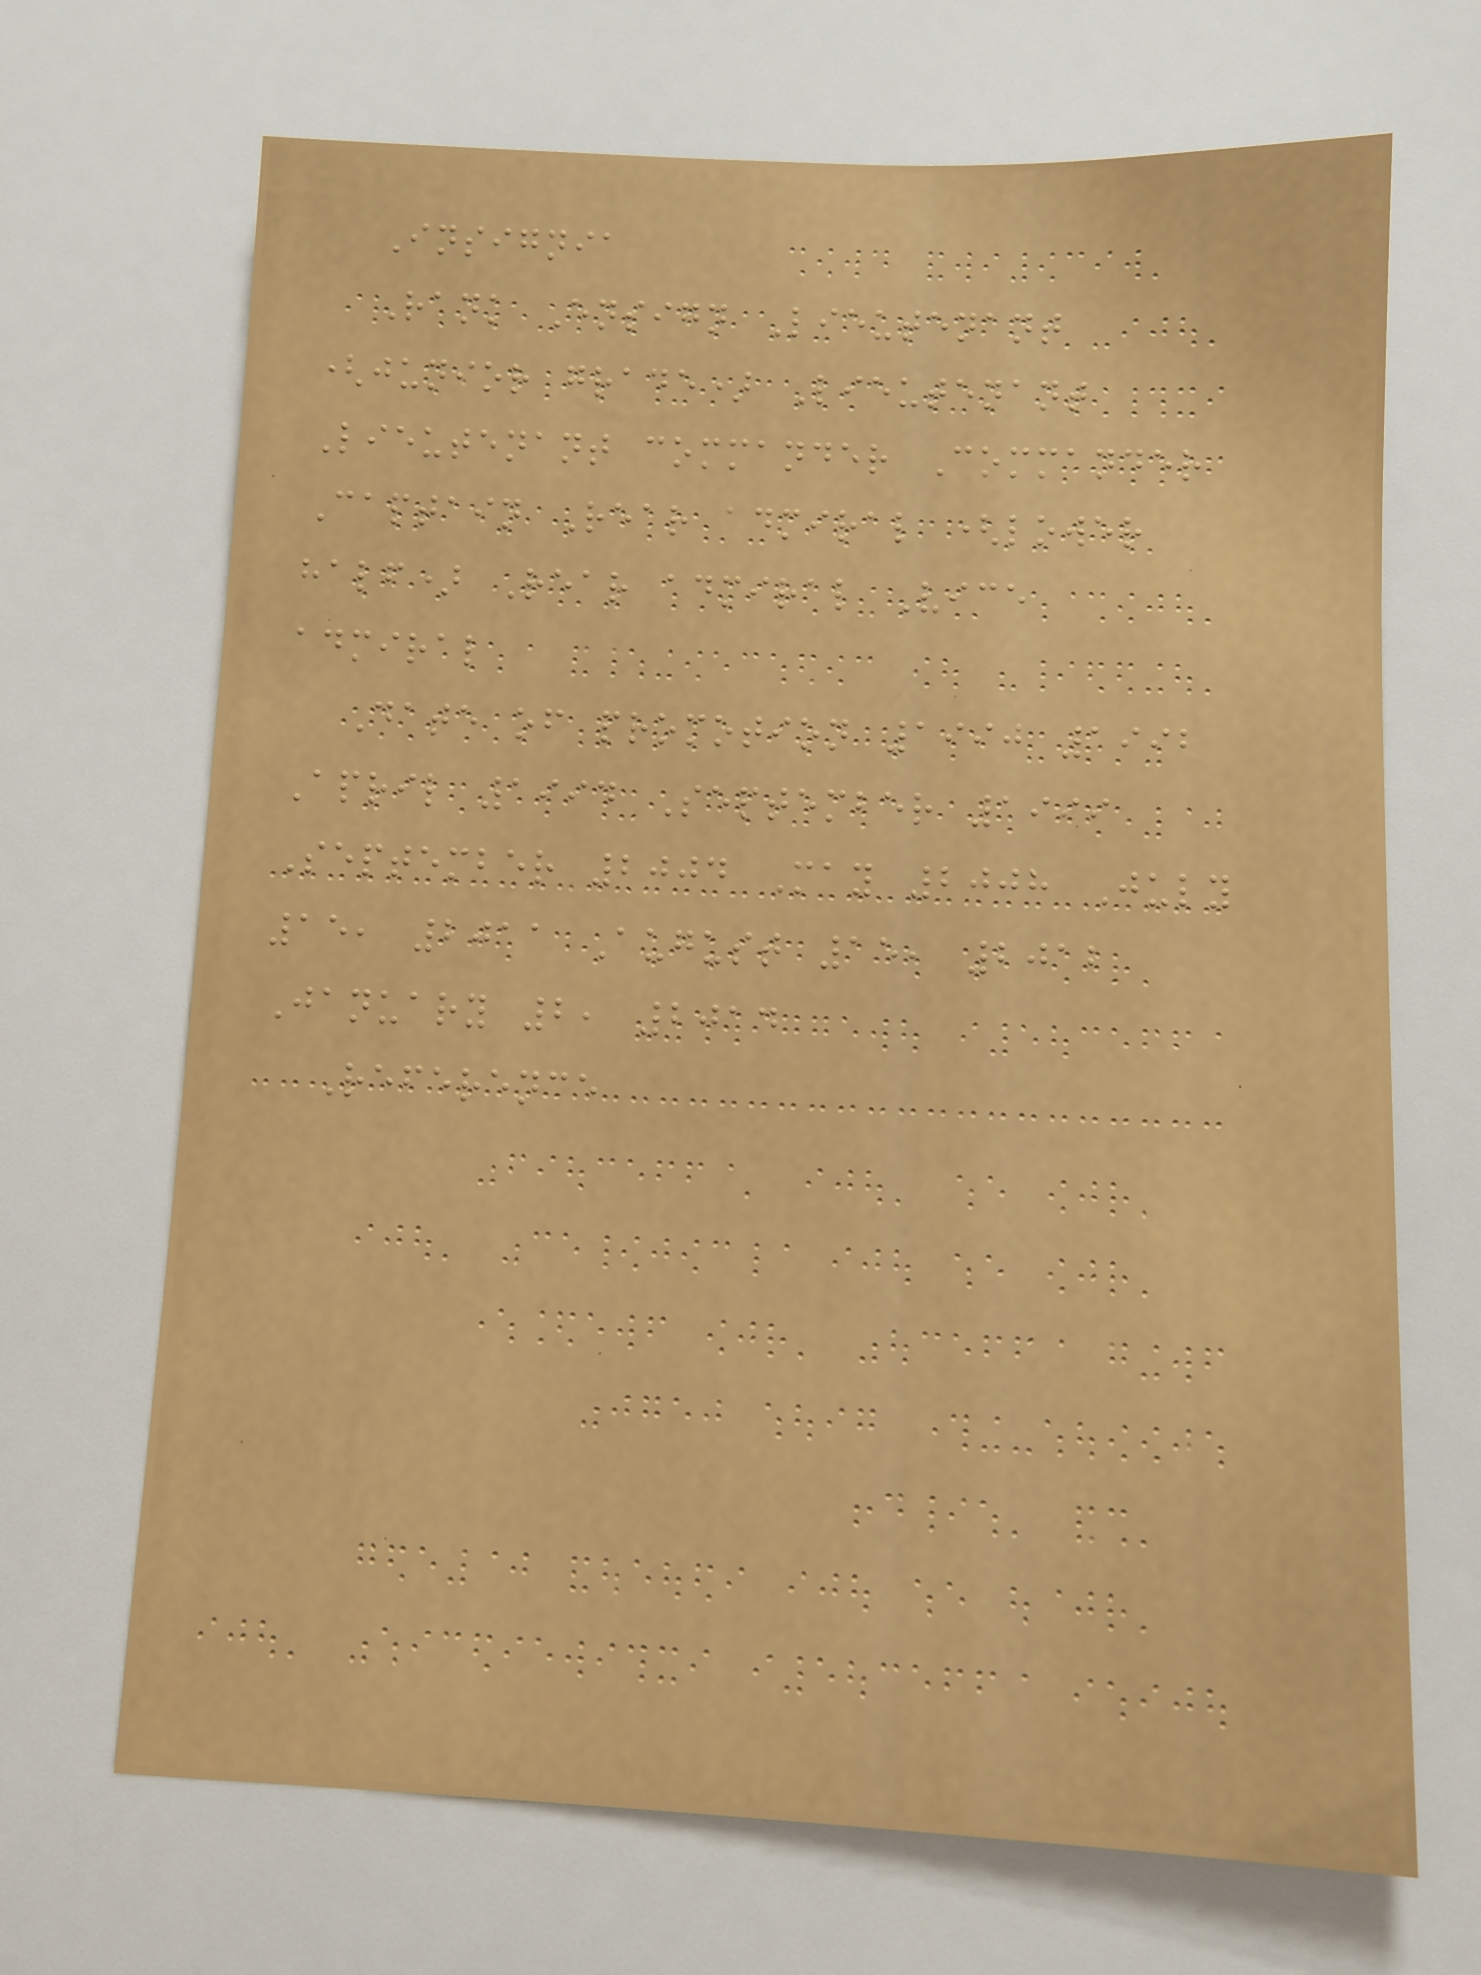Insignia
Rank Ensign Lieutenant
(junior grade) Lieutenant
Lieutenant commander Commander
Captain Rear admiral (lower
half) Rear admiral Vice
admiral
Date of promotion 1990 1992
April 1994 September 1999
September 2004 May 2008 July
15, 2011 August 15, 2012
January 2, 2014
Reference
